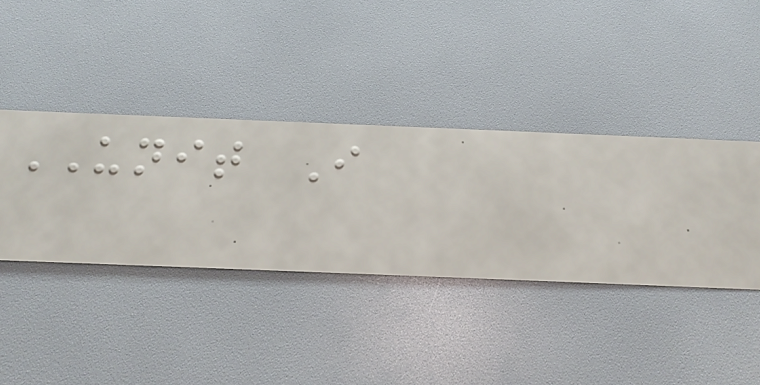UNIT I
